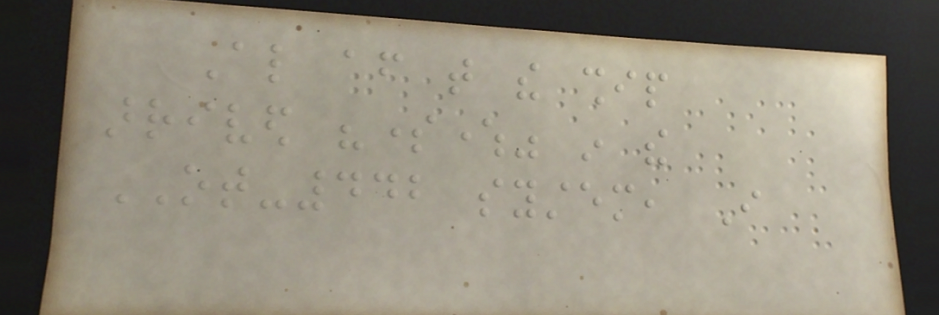Also after that the ship
arrived "somewhere" in the
OT-442 system, I
